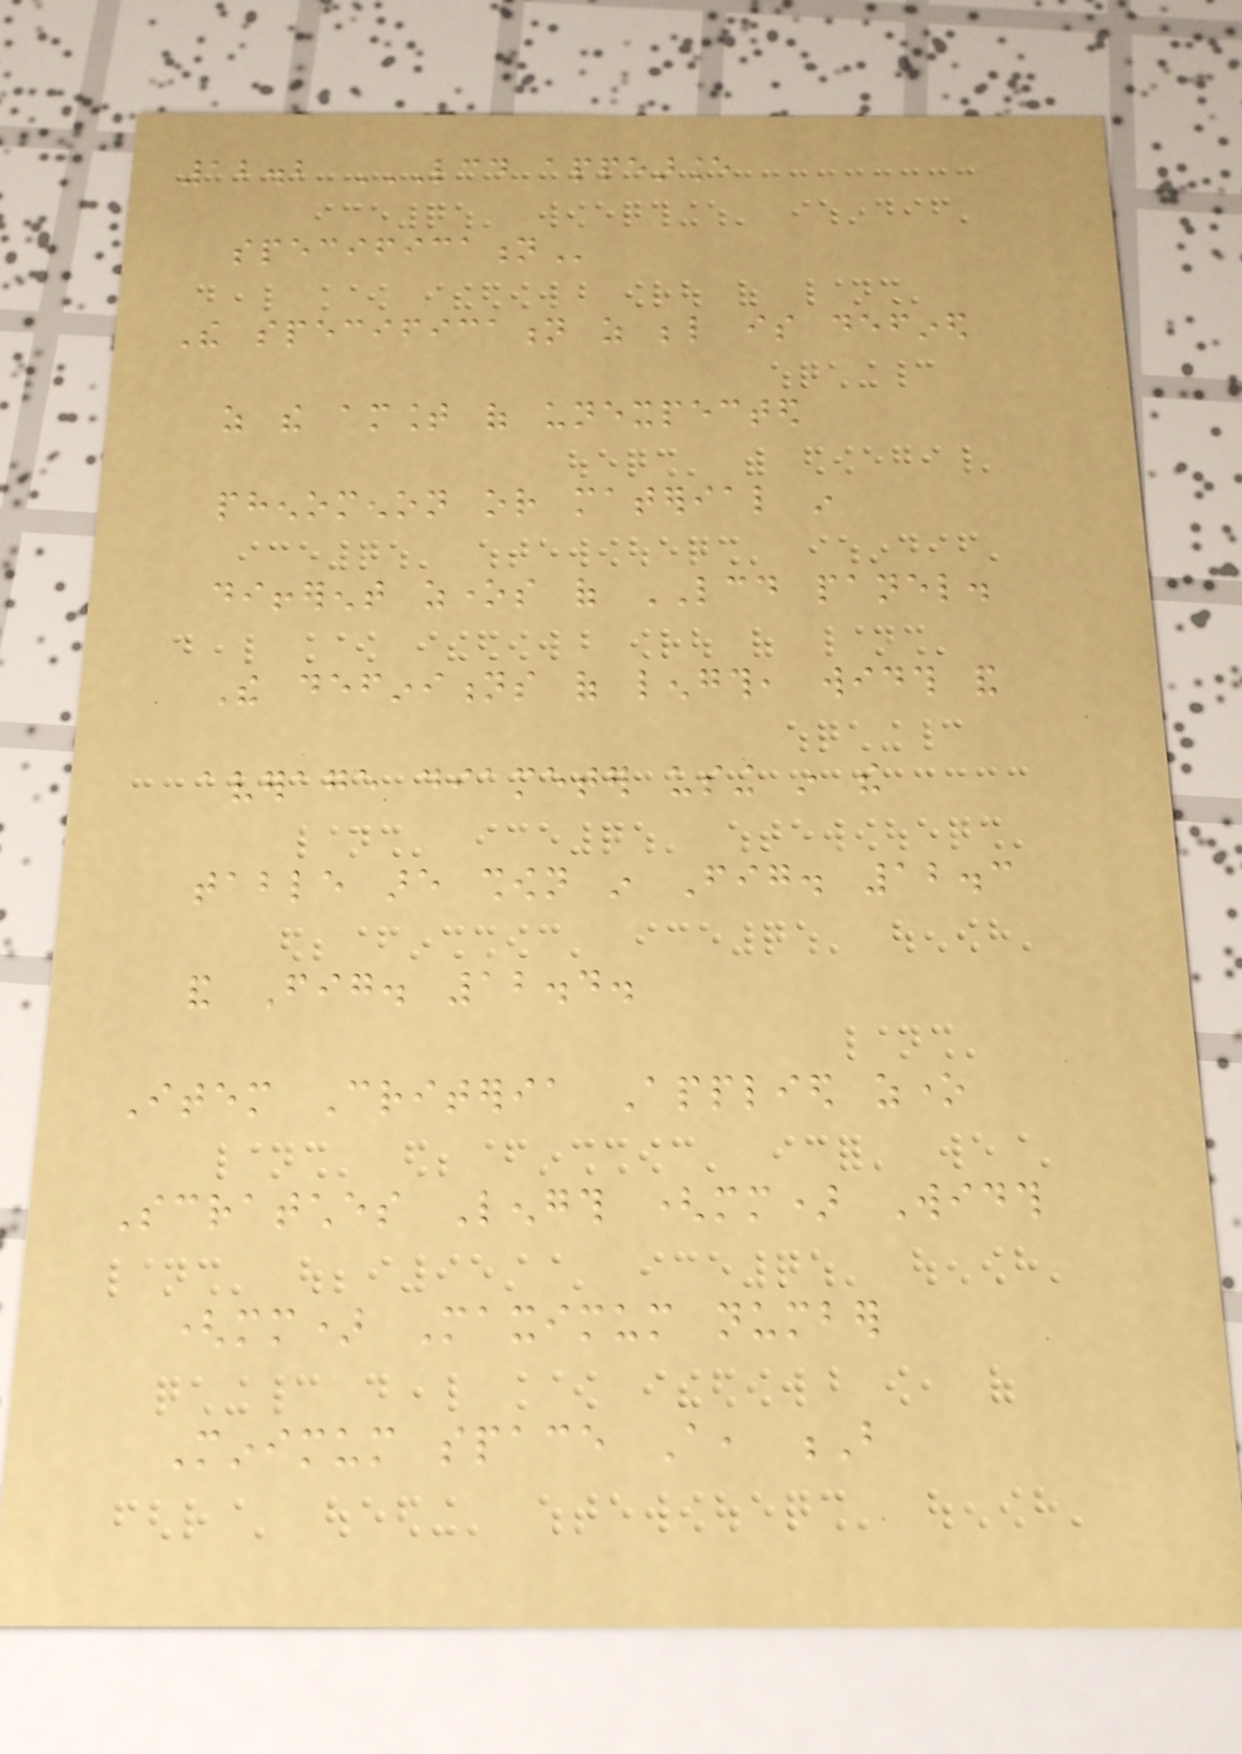12.2 LCD APPEARANCE
SPECIFICATION
The specification as below is defined
as the amount of unexpected
phenomenon or material in
different zones of LCD panel.
The definitions of length, width and
average diameter using in the
table are shown in Fig. 12.3
and Fig. 12.4.
Item Criteria Applied zone
Scratches Length (mm) Width
(mm) Maximum number
Minimum space A, B
